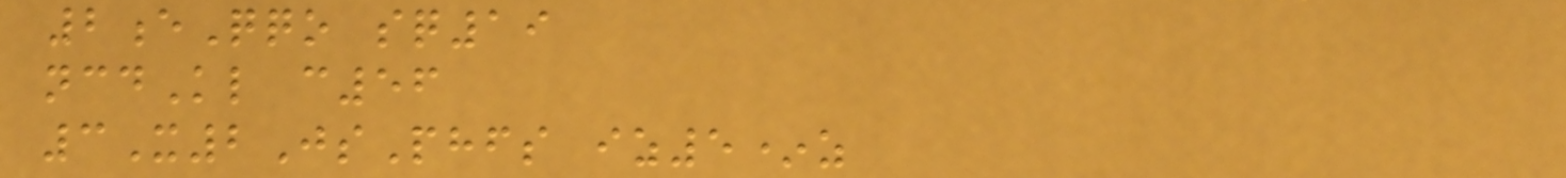2eQqo sq19
ncdKl c56
3X2JsPhfs iz5*z
